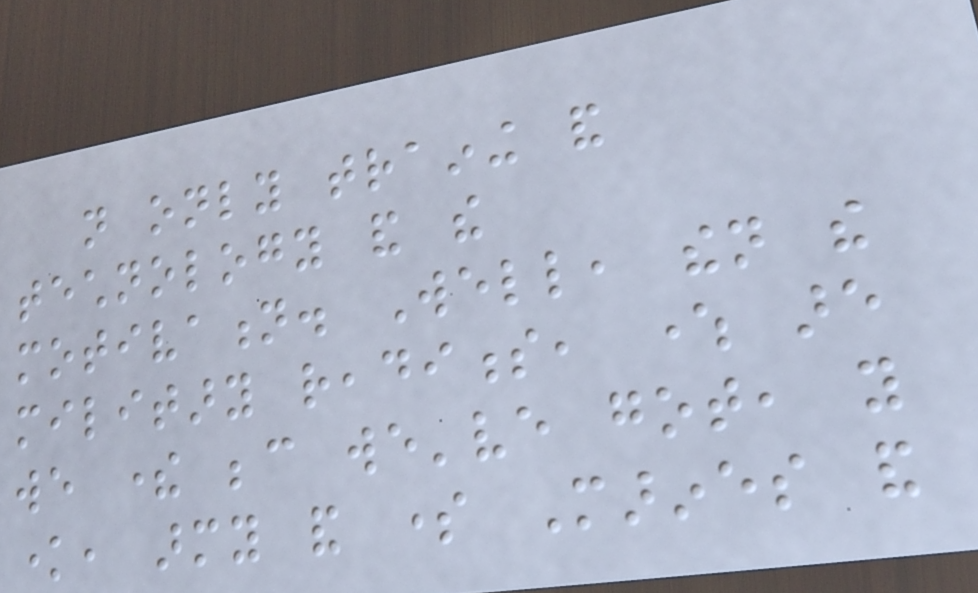not only training and
technology and the
motivation. Well, then the
military readiness, where are
we there because we've got, you
know, army and some Marines and
